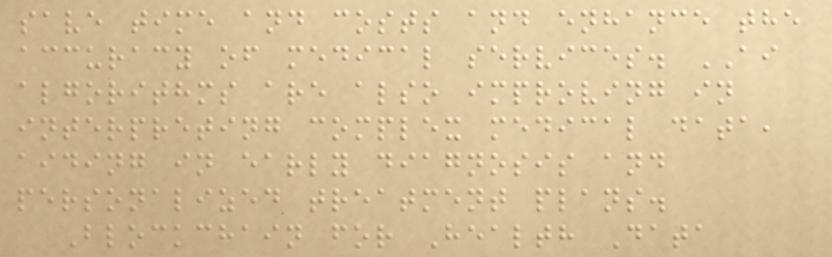save time and costs and enhance the
accuracy of medical services. AI
algorithms are also improving in
interpreting complex medical data,
aiding in early diagnosis and
personalized treatment plans.
Blockchain for Health Data
